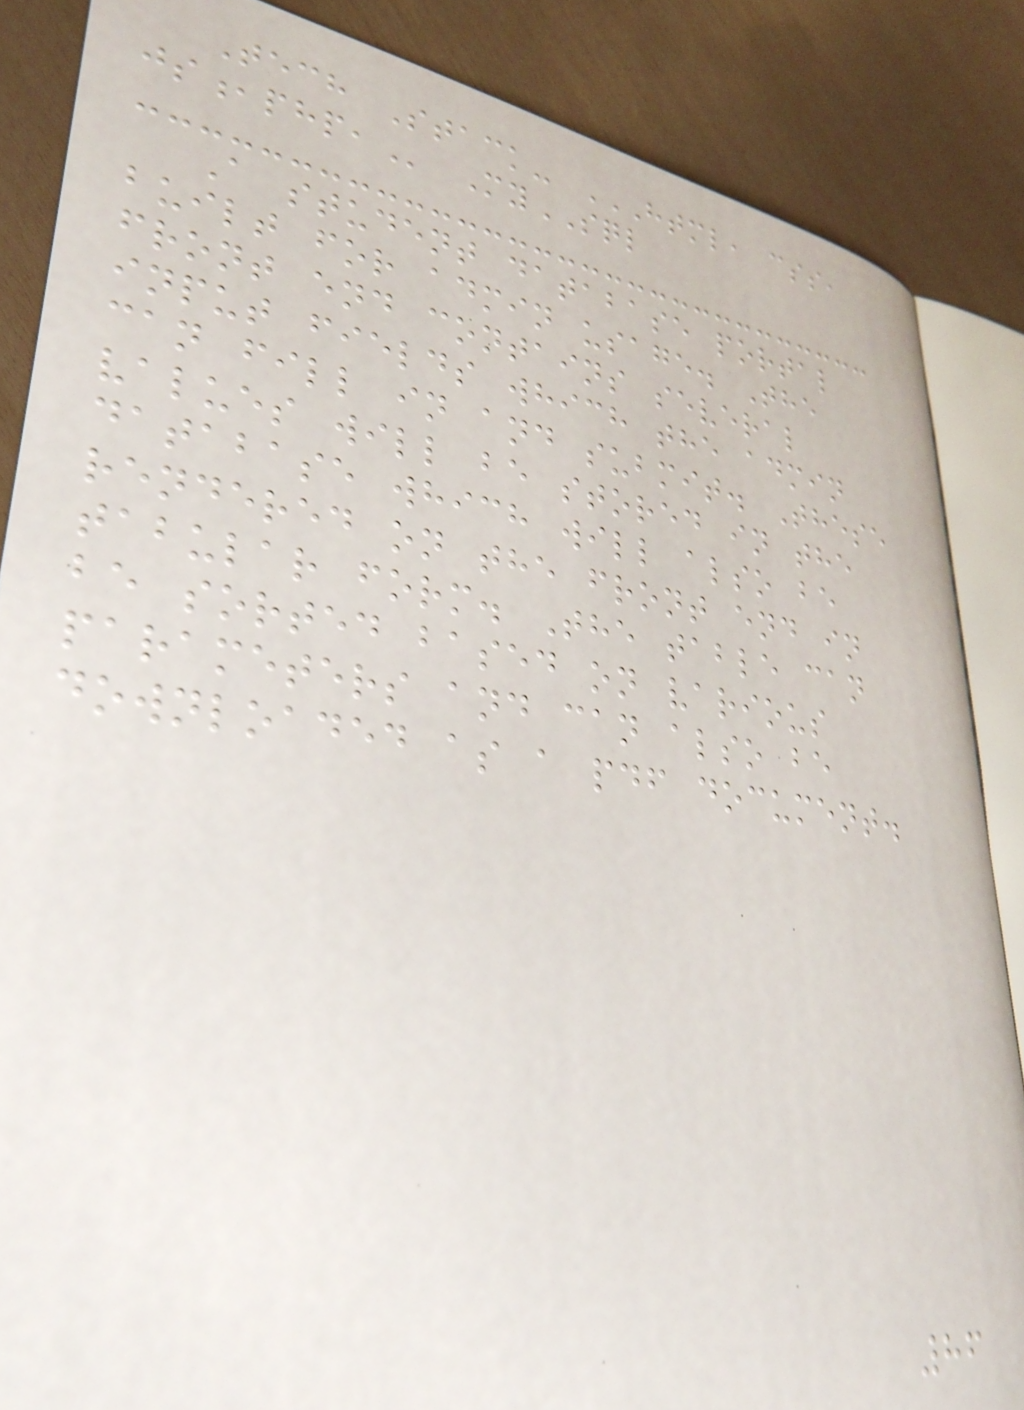Tech Stack- HTML, CSS,
JS,PHP, MySQL
A student database portal
built for admin usage. The
front end contains several
input fields which the admin
can fill in and submit. These
values will be stored in the
database which will also be
rendered on the front end in
tabular form. The table can
be sorted based on various
parameters and can also be
downloaded as a pdf document.
86
